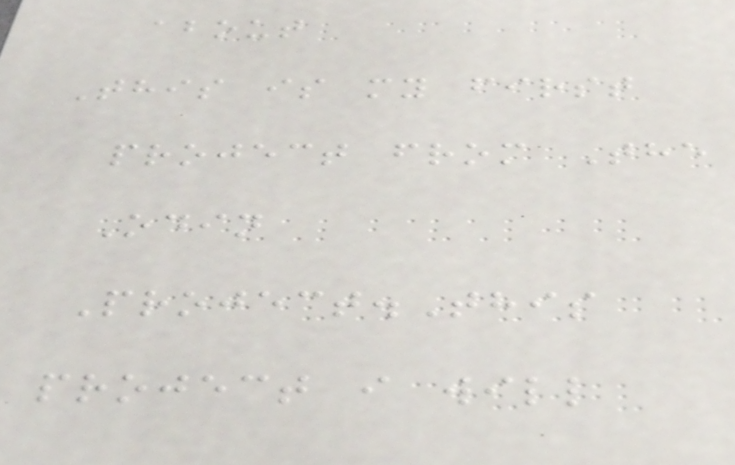about
This is my first
project from The
Odin
Project.This
project i will
